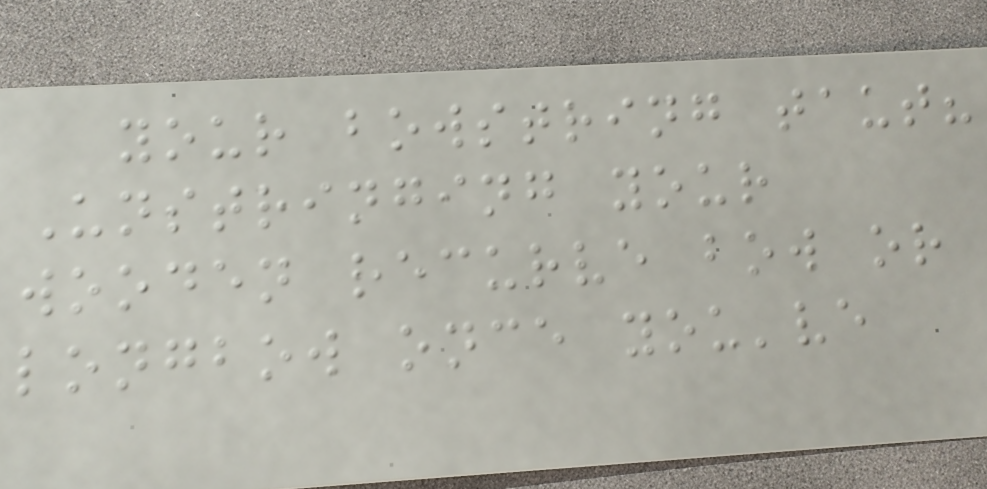your bowstring taut?
Unstringing your
wooden recurve bow or
longbow once you've
